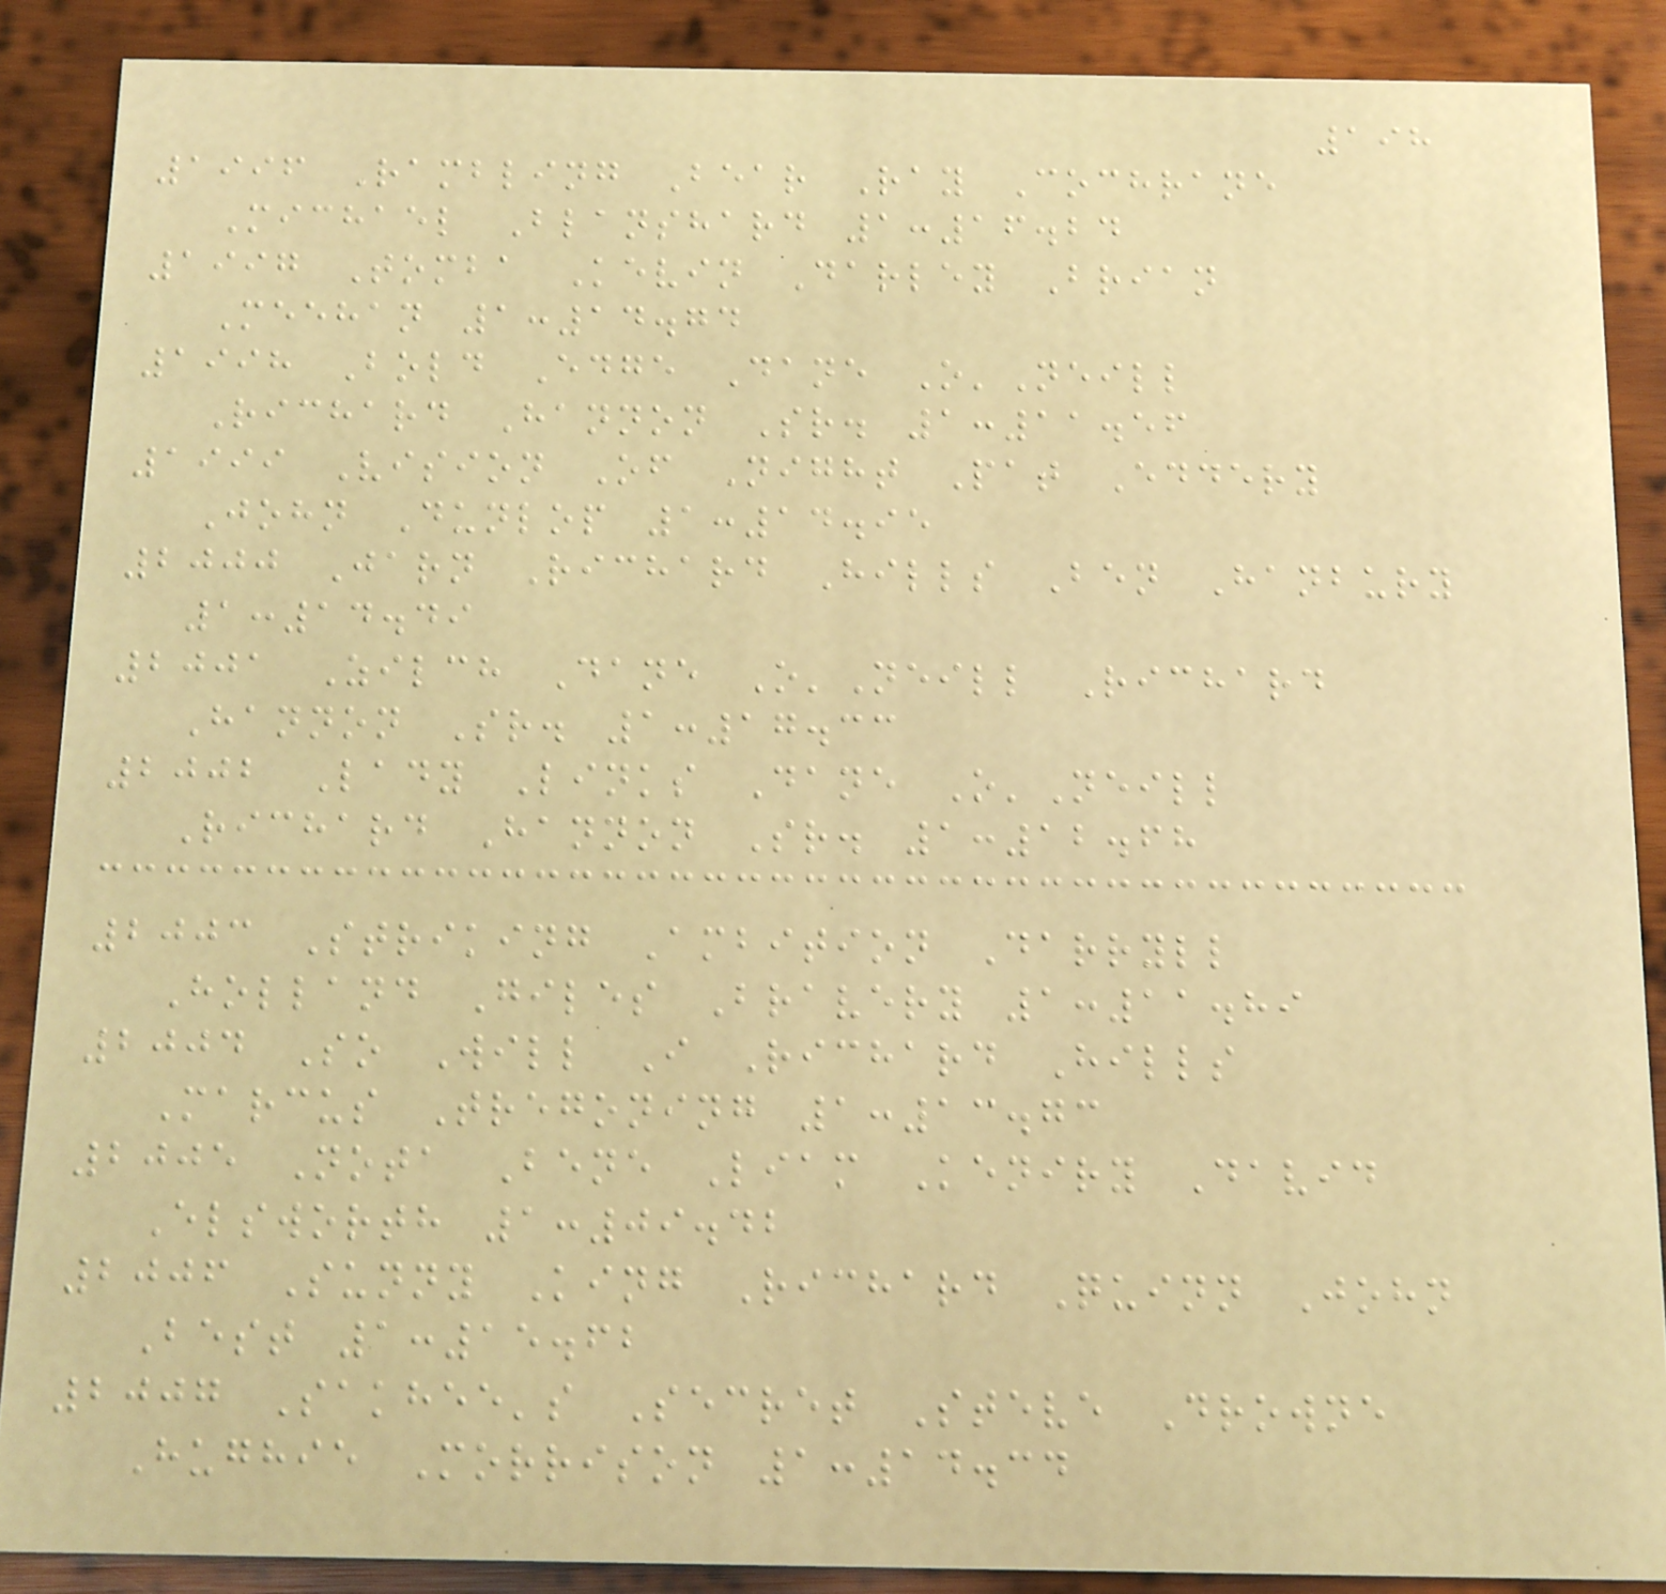198
1996 Rambling Bear Ray Cochrane
Michael Blanshard 1:16.24
1997 Tomba Kevin Darley Brian
Meehan 1:14.74
1998 Bold Edge Dane O'Neill
Richard Hannon Sr. 1:11.56
1999 Vision Of Night Pat Eddery
John Dunlop 1:14.95
2000 Jarn Richard Hills Ben Hanbury
1:14.49
2001 Zilch Dane O'Neill Richard
Hannon Sr. 1:17.33
2002 Lady Links Dane O'Neill
Richard Hannon Sr. 1:12.68
2003 Striking Ambition Darryll
Holland Giles Bravery 1:11.89
2004 So Will I Richard Hills
Marcus Tregoning 1:13.73
2005 Nota Bene Liam Keniry David
Elsworth 1:09.42
2006 Sunny King Richard Quinn John
Best 1:15.62
2007 Sakhee's Secret Steve Drowne
Hughie Morrison 1:14.34
